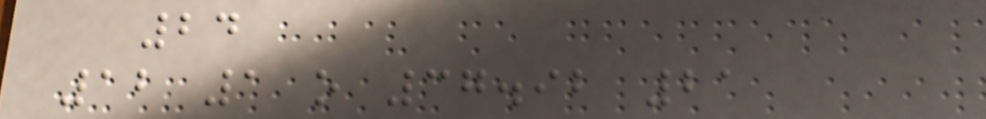24
12 1 o 37.92 21
